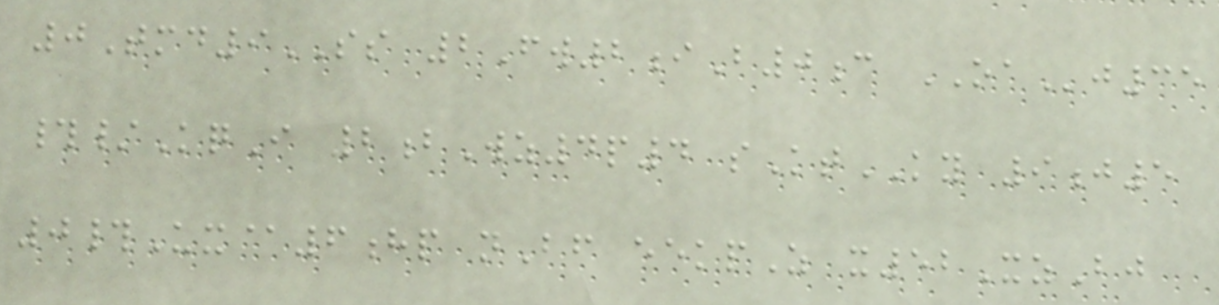0Tmd9SS 2Fw2iB0c OAj35
#/KqI 2bWz4p4 sKtKY 9j5
0#Ux@6hp nBf eekpZ x52XzBj
